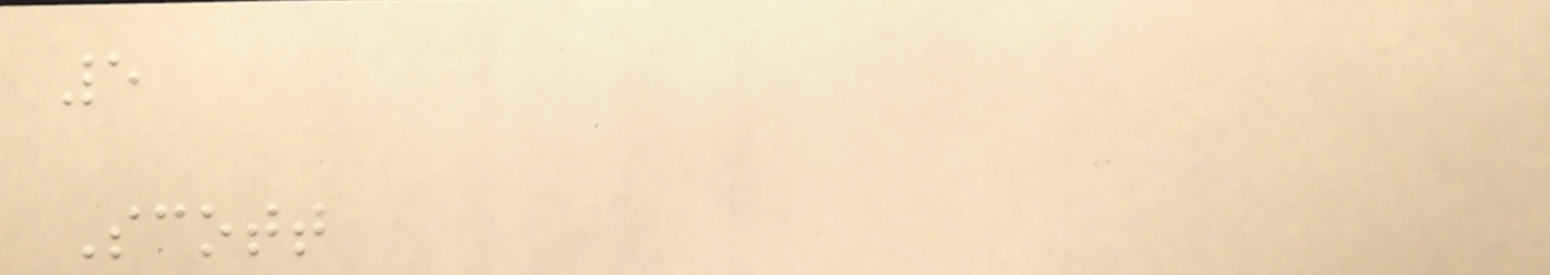5
Scott
